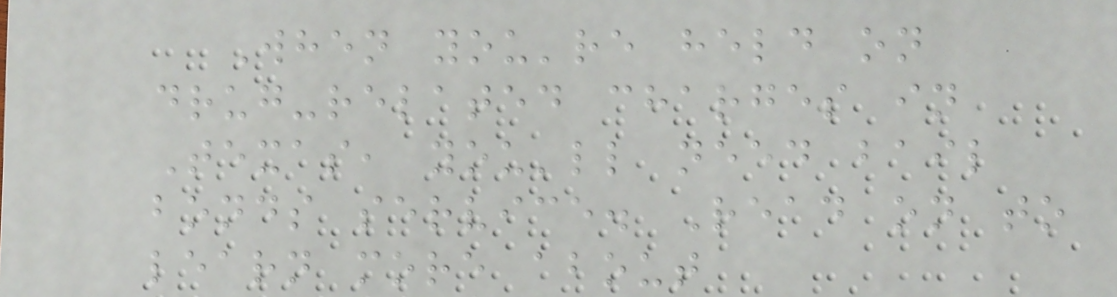When you're held on
drug-related charges in
Texas, you'll need bail
bonds service. Read on to
learn more about
